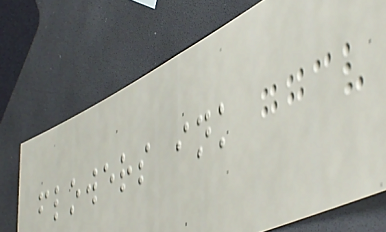flowers ink
